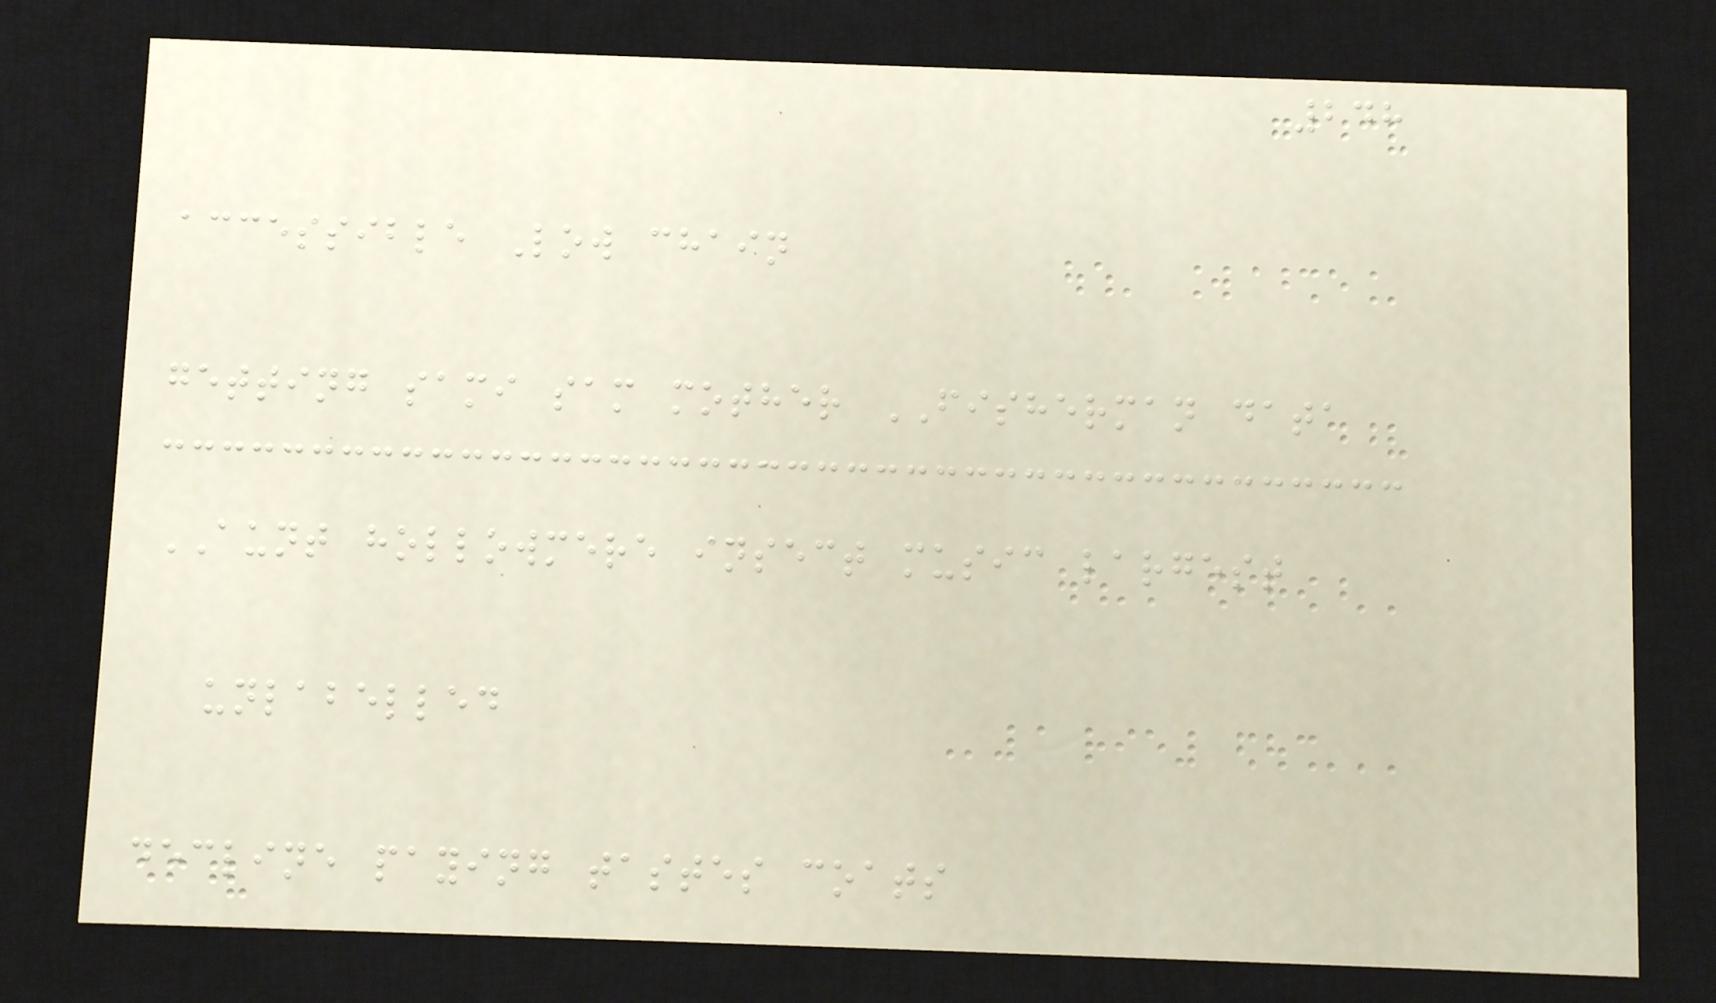248
accessible Low chain
getting sami sam mother FISHERMAN data
AUNT hollowmere insect music largest
unlabelled
decline paying tastes coats
